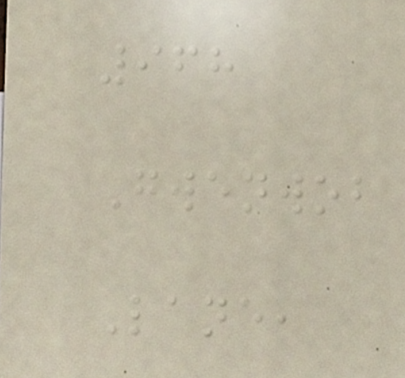968
Gwenwob
Lane,
